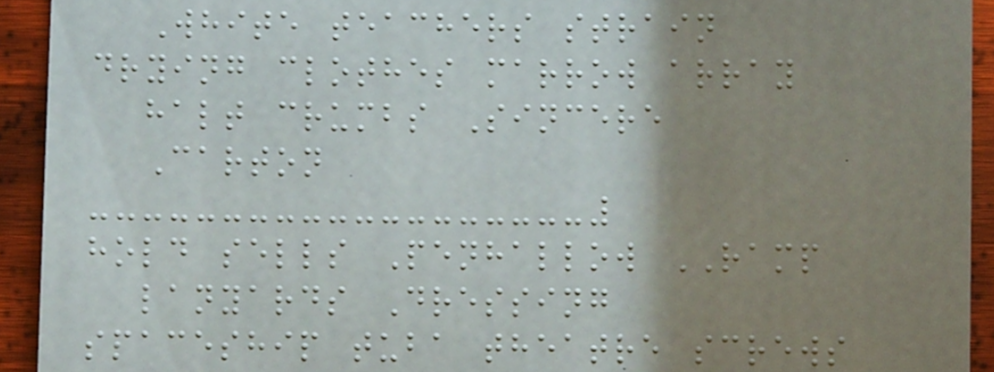White teachers strain
drying clothes marrow array
halt crumbs Sincere
Carton
hold sells Penhallow RAMP
lanyards Dressing
spaceship tuba theatre screws
